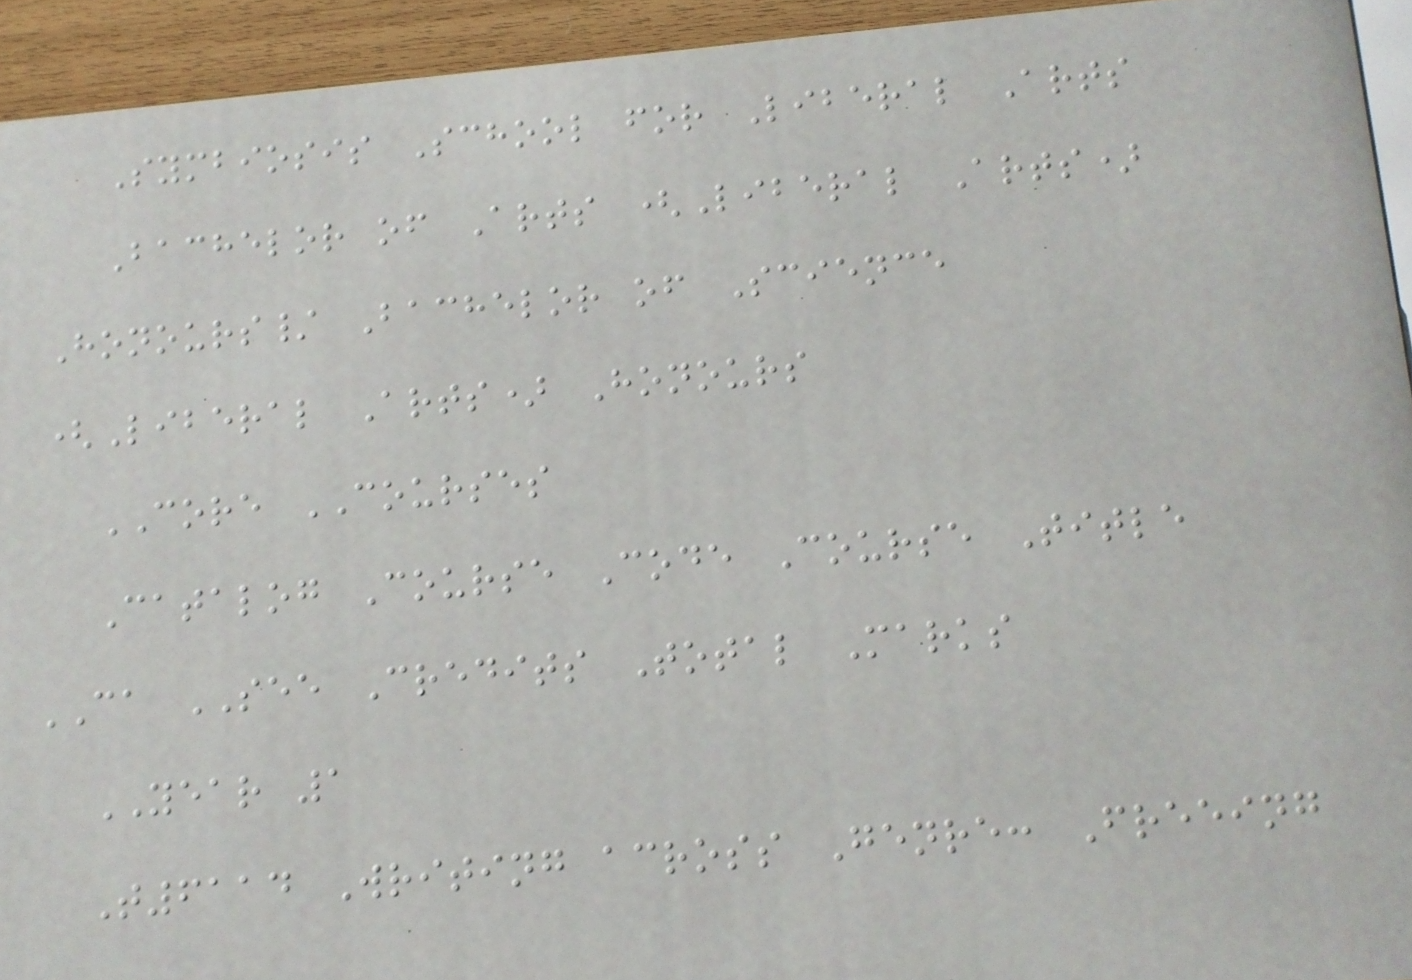Symbiosis School for Liberal Arts
Bachelor of Arts (Liberal Arts)
Honours/ Bachelor of Science
(Liberal Arts) Honours
CORE COURSES
Catalog Course Code Course Title
CA SEE Credits Total Marks
YEAR 1
T6114 Writing across Genre: Freeing
